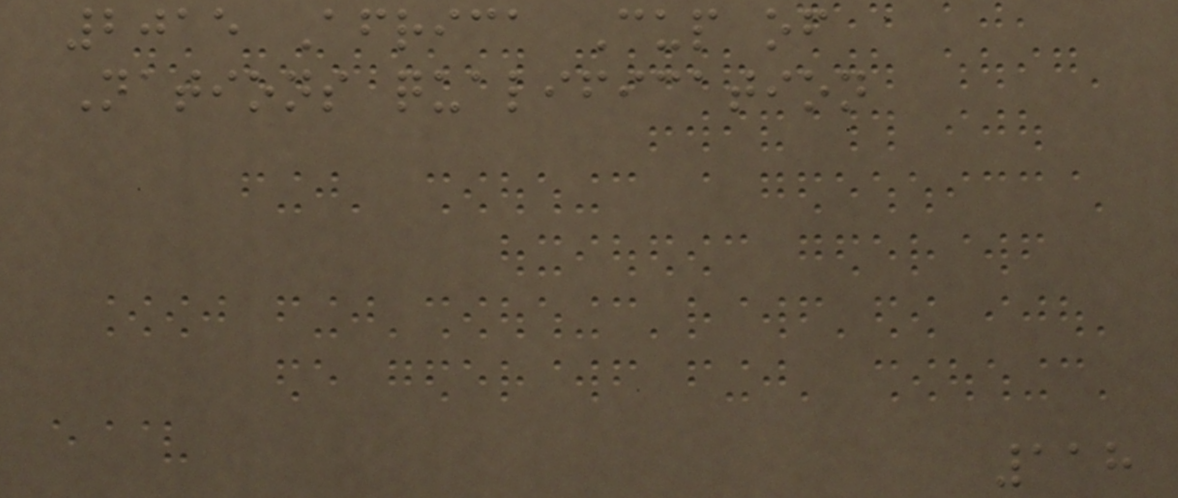2015 Africa Cup of
Nations qualification
118
